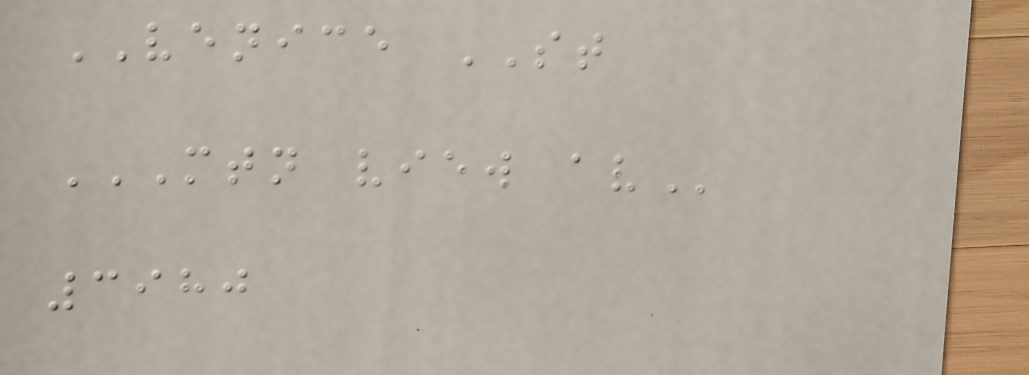VENICE ST
MTN VIEW AV
3980
